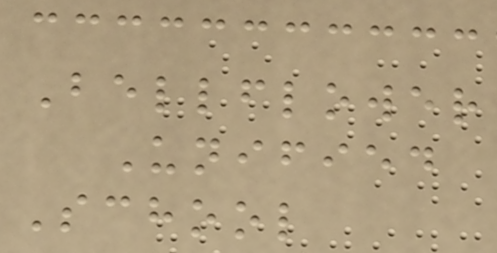Bellflower
Unified
School
